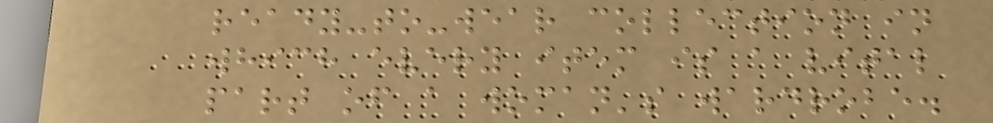ready-to-wear collection in
which every item is a vital
part of a woman's wardrobe.
